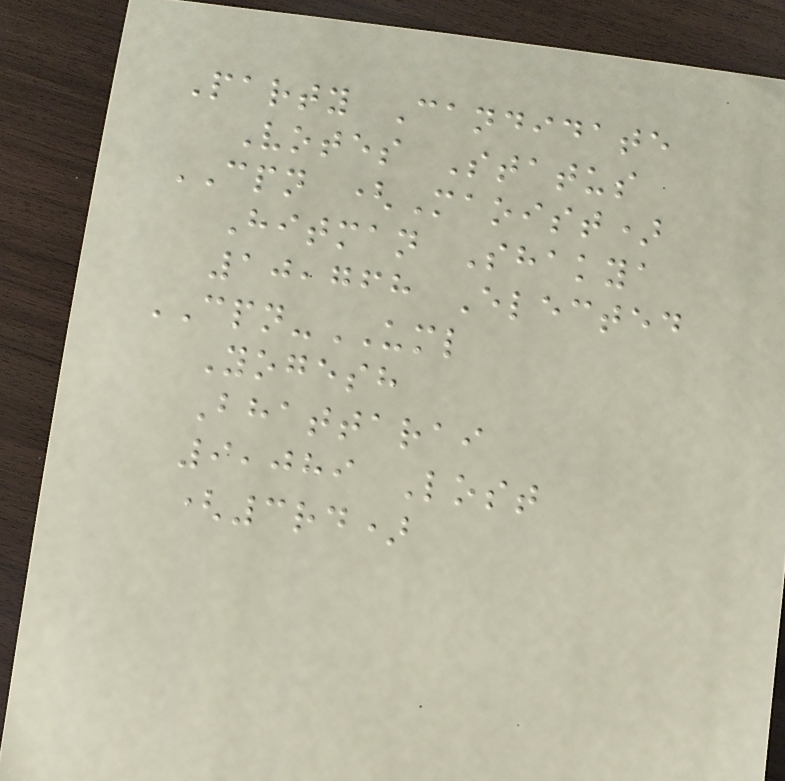Party Candidate
Votes Status
CPN (Maoist)
Hitman Shakya
10,768 Elected
CPN-UML
Yogesh
Bhattarai
9,089 Lost
(3rd)
